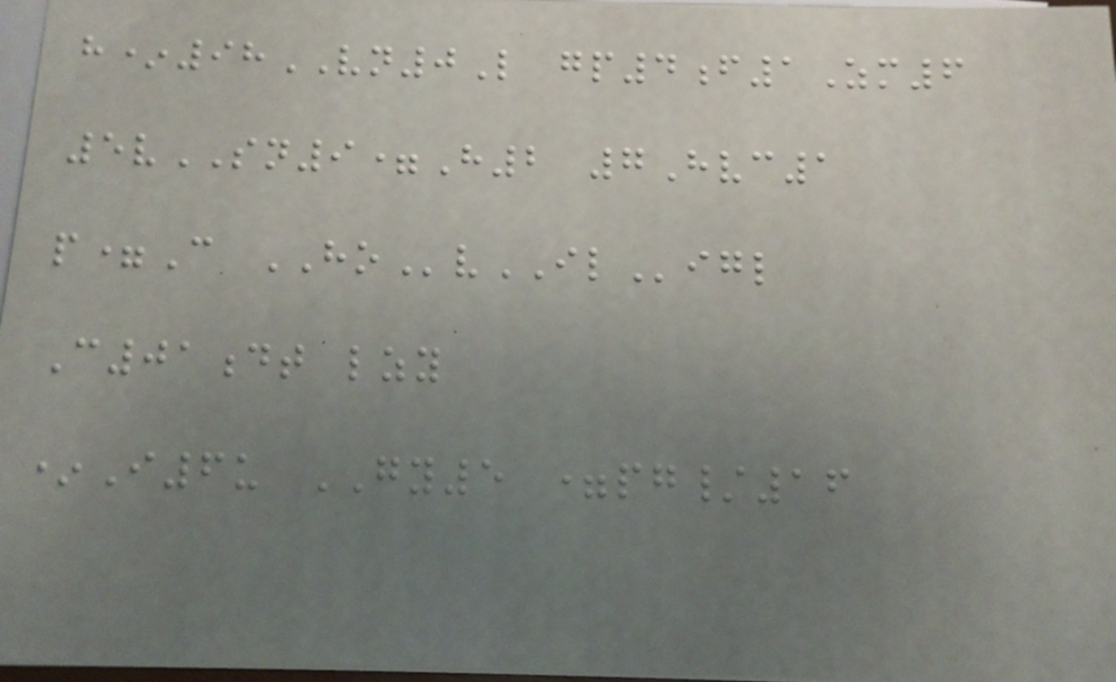h*98VN0L gp4f1Zm6
5vSN9=H2 7Hvc1
p=C HOvILigl
C01dt lzy
*I6u GY5 =pg/16
